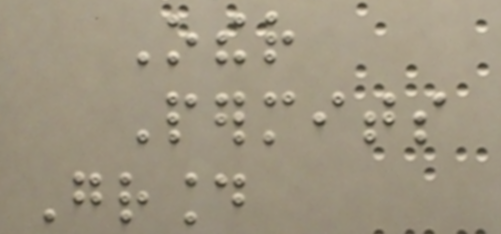Other
Permits
Ground
